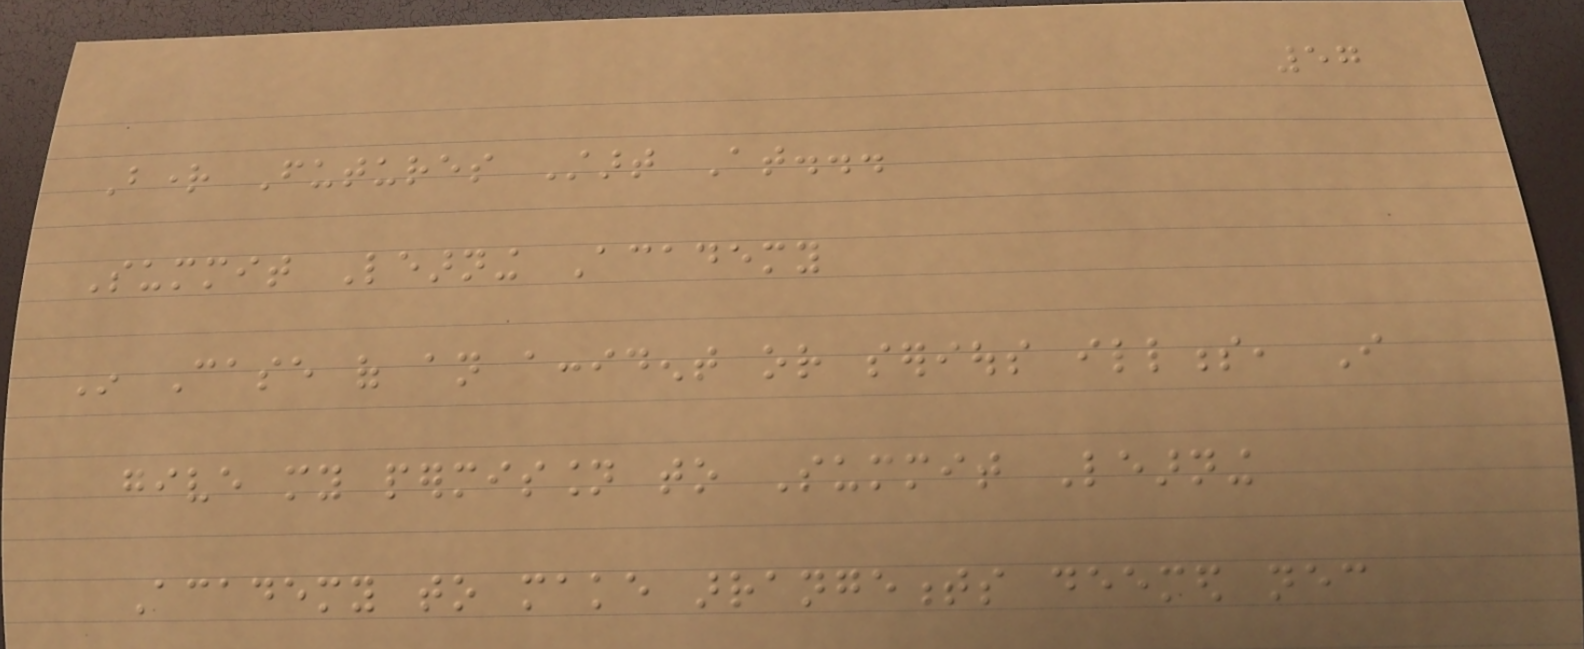57
Bright Futures Start At...
Summit Learning Academy
In Case of an accident or serious illness, I
give my permission to Summit Learning
Academy to make arrangements deemed necessary
